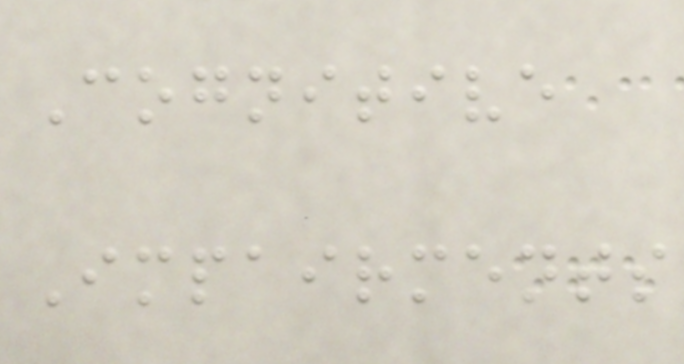Cognitive
Impairments
